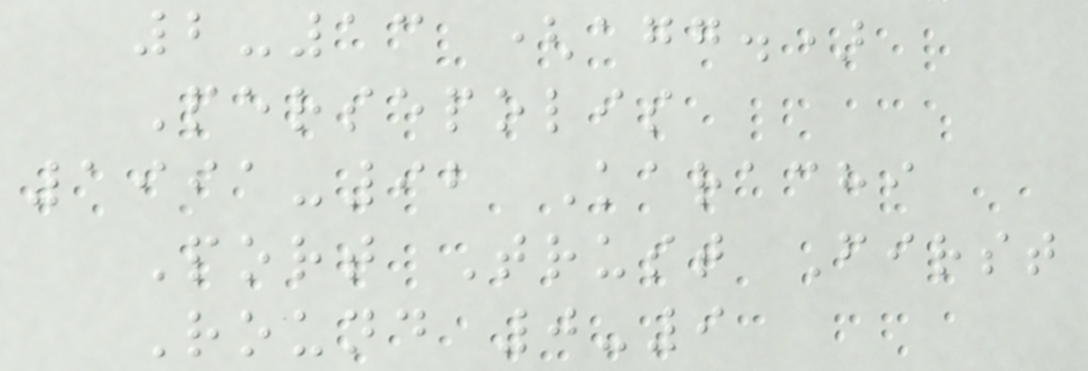2-13 (agg.)
Persepolis
1991-92 Karachi
Port Trust First
Round 0-9
